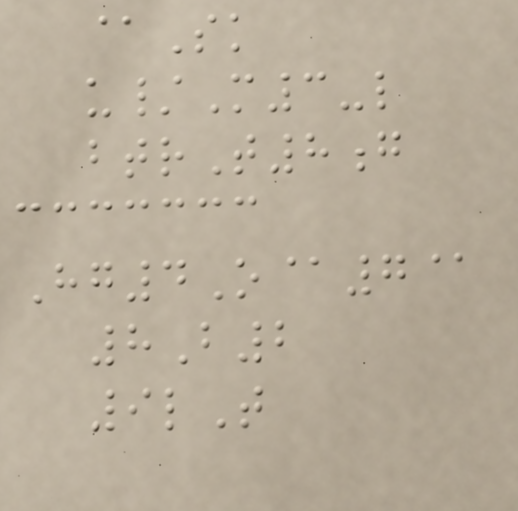@Sk
u/M3-l
btrT8g
Hg4O@7@
8B2
9lT
